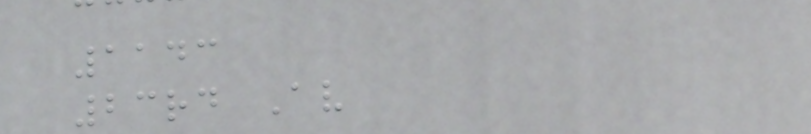1143
23rd Av
